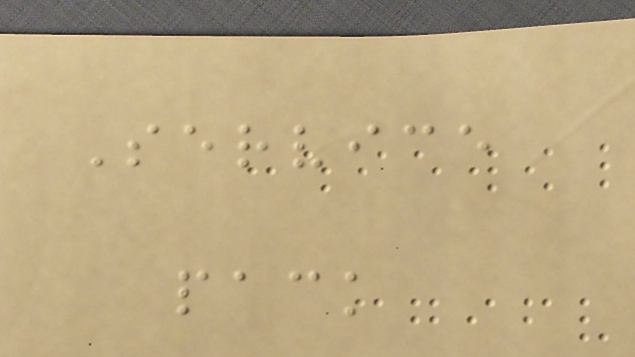Service
pack
